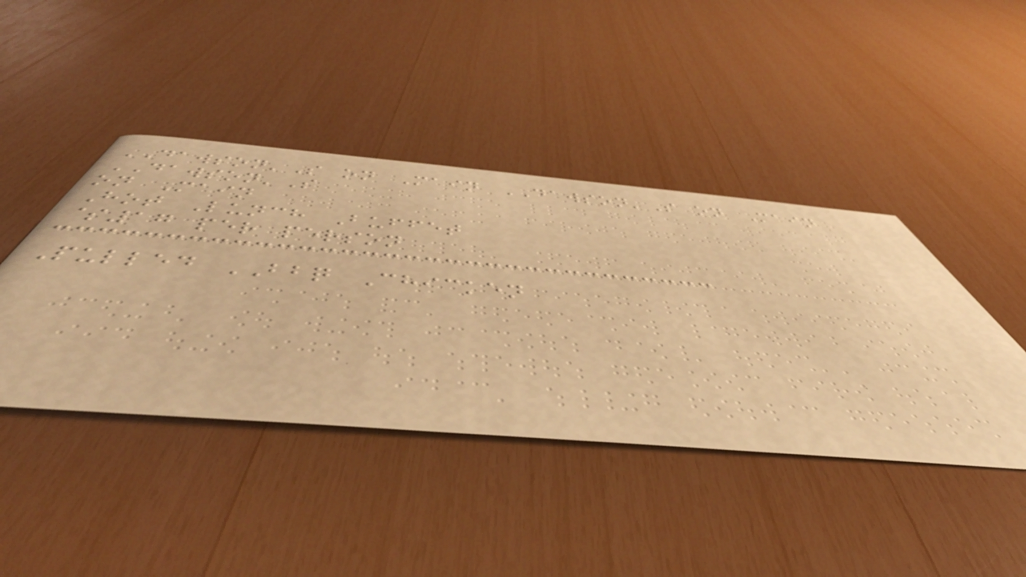DAWSON'S on Main DAWSON'S on Main
DAWSON'S
on Main
Hot Lunch Buffet
$17 per person
Pulled BBQ Chicken
